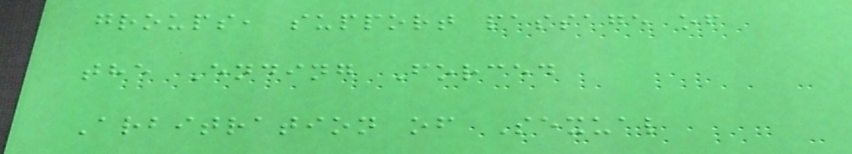groups, support passage of
the Ending Forced
Arbitration of Sexual
